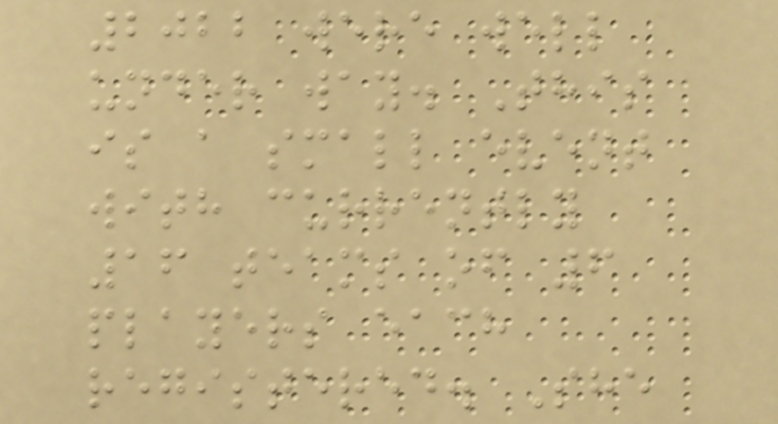2022 were well
under way. This
is a small event
with currently
16 teams of 6
players each
registered. She
